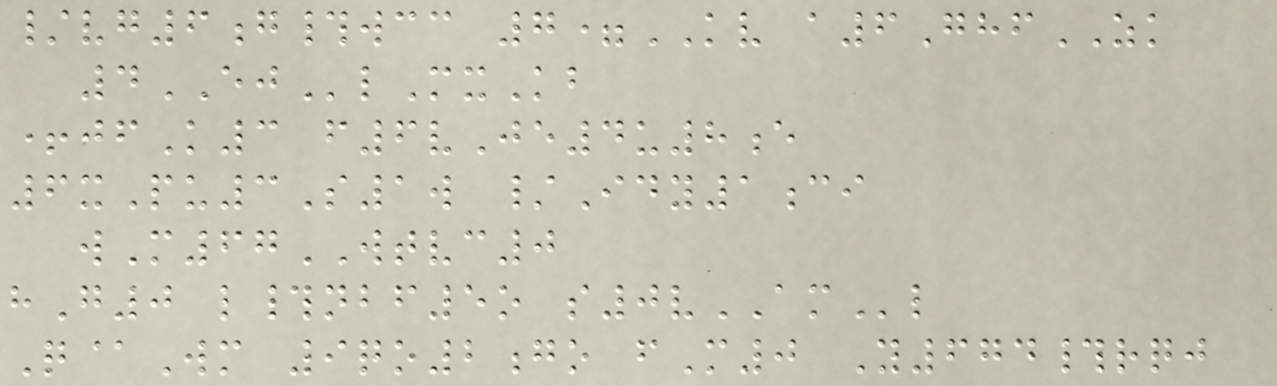/vg6g#wcc 7=KV a6GhfZK
4EJlMxKb
+jfK3 f6vJe4u8e
6xPu3S1w /Idy1ci
wM67WTVC0
hG0 l#nbf5o s0vAMl
Q@Wm 9qo2go fM0 Y674#rqj
